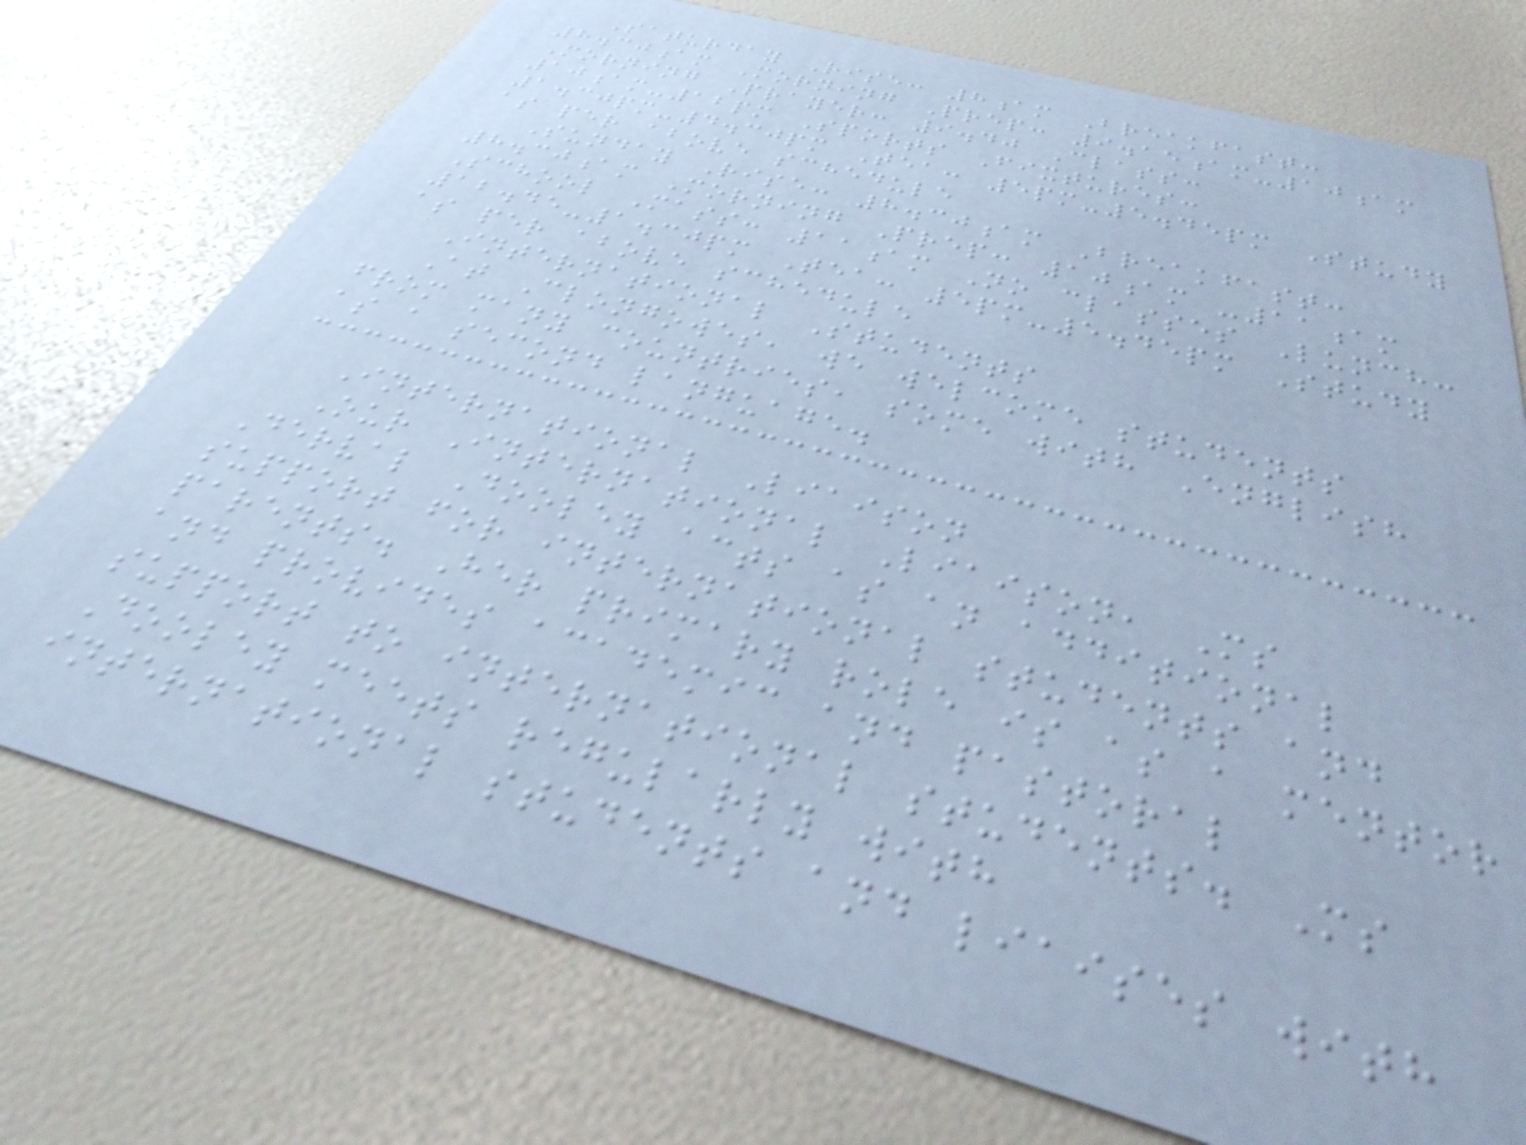Saturday Rise: 8am Breakfast:
8.30am Morning Prep: 9.15am-10am
Morning Prayer: 9.40 Class:
10am-12pm Sports Fixtures:
1.30pm-4.30pm Tea: 5pm-5.45pm Study
as per above schedule
Sunday Rise: 8.30am Breakfast:
8.30am Morning Prep: 10am -11am
School Mass: 11am No classes Lunch:
12.45-1.30pm Tea: 5pm-5.45pm Study
as per above schedule
International Students
At Clongowes, we welcome students
from many countries, some with English
as a second language.
International Liaison
Our International Liaison, Ms
Derval Dooley acts as an additional
support for international students and
parents. Her primary role is as a mentor
and provides academic and pastoral
support to international students. Ms
Dooley meets regularly with
international students and liaises with
